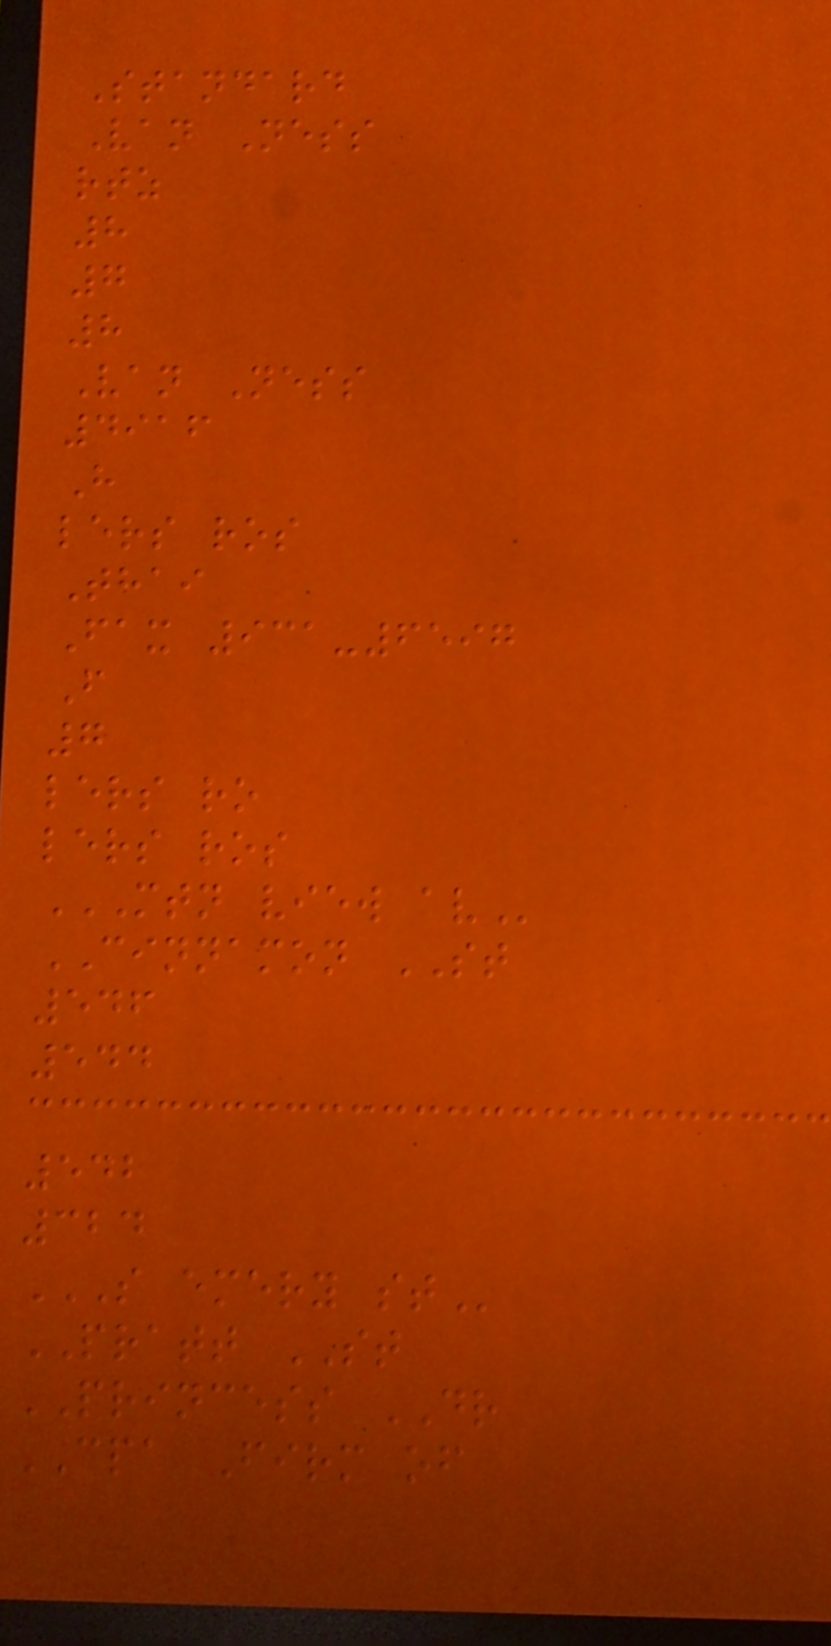Standard
Van Ness
rtz
8
7
8
Van Ness
4916
H
lers ros
Thai
Fax 931-6597
F
7
lers ro
lers ros
MTN VIEW AV
CINNAMON ST
546
544
542
324
S EMERY ST
PRATT ST
PRINCESS DR
CPA Firm of
